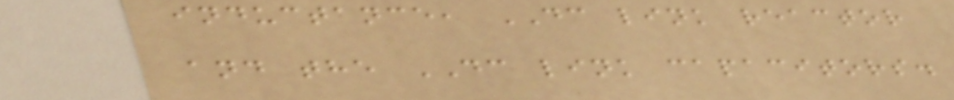inductance, DC link reactor
and the DC link capacitors.
